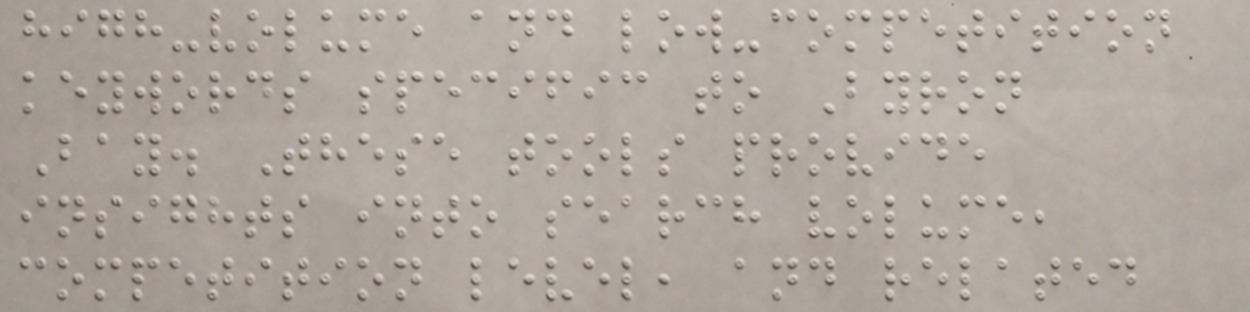high-volume and low-competition
keywords specific to Byron
Bay. These tools provide
insights into search volume,
competition level, and related
